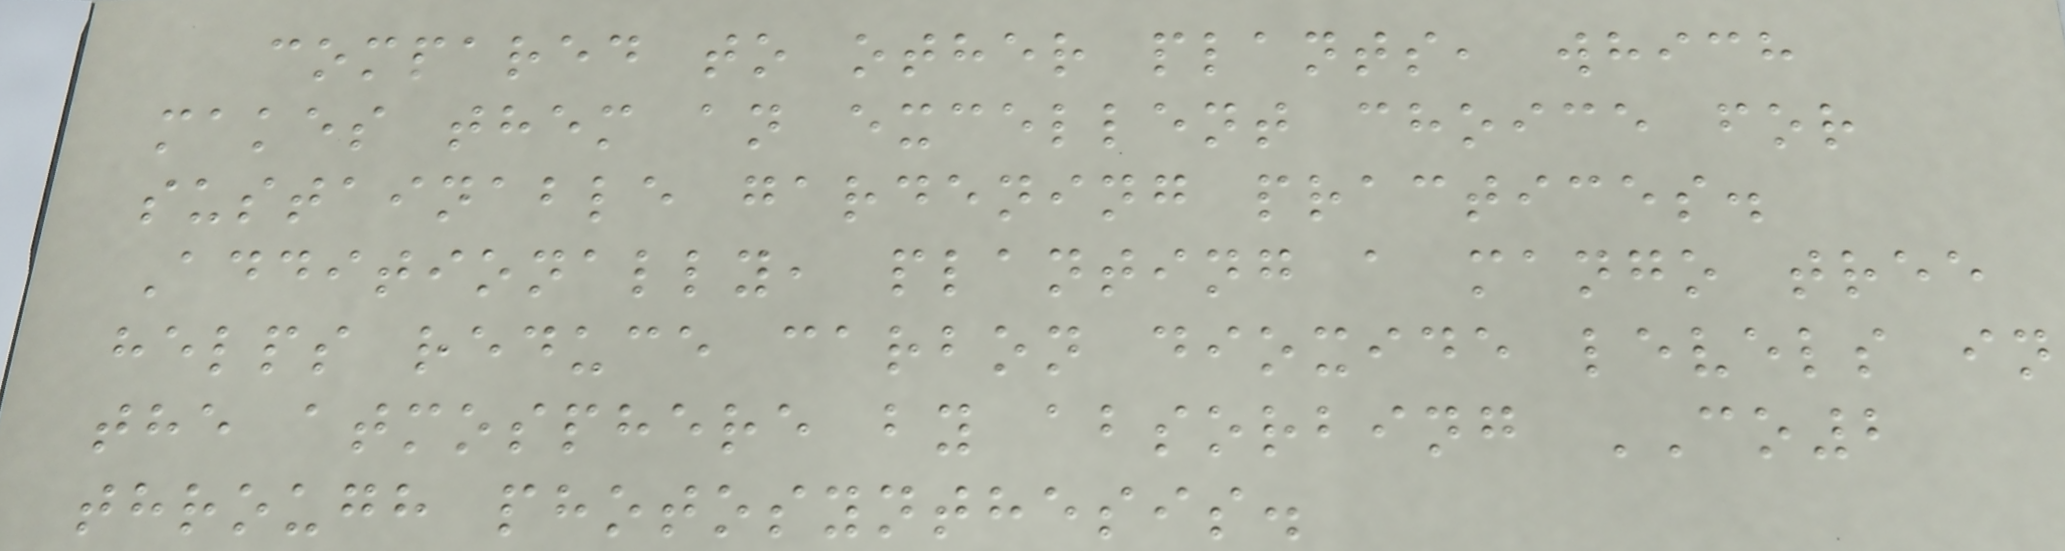compared to other plants, which
makes them an excellent choice for
sustainable gardening practices.
Additionally, planting a mango tree
helps reduce carbon dioxide levels in
the atmosphere by absorbing CO2
through photosynthesis.
